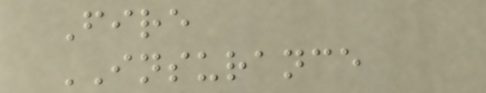Fire
INSURANCE
